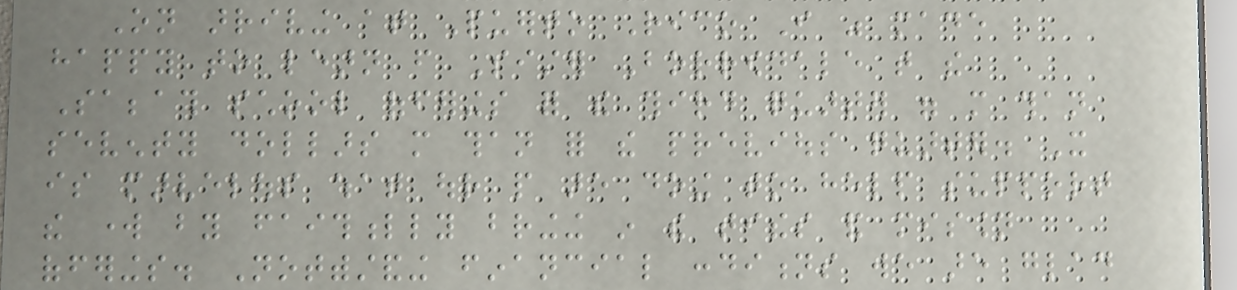On arriving at Puerto Rico I was made
happy to learn from Sister Borrowdale that the
Sabbath school offerings for the third quarter were more than
seventy dollars more than for the previous quarter. It
is marvelous what our people are doing to help support
the work by faithfully bringing in the tithes and mission
offerings. Notwithstanding financial conditions we are glad
